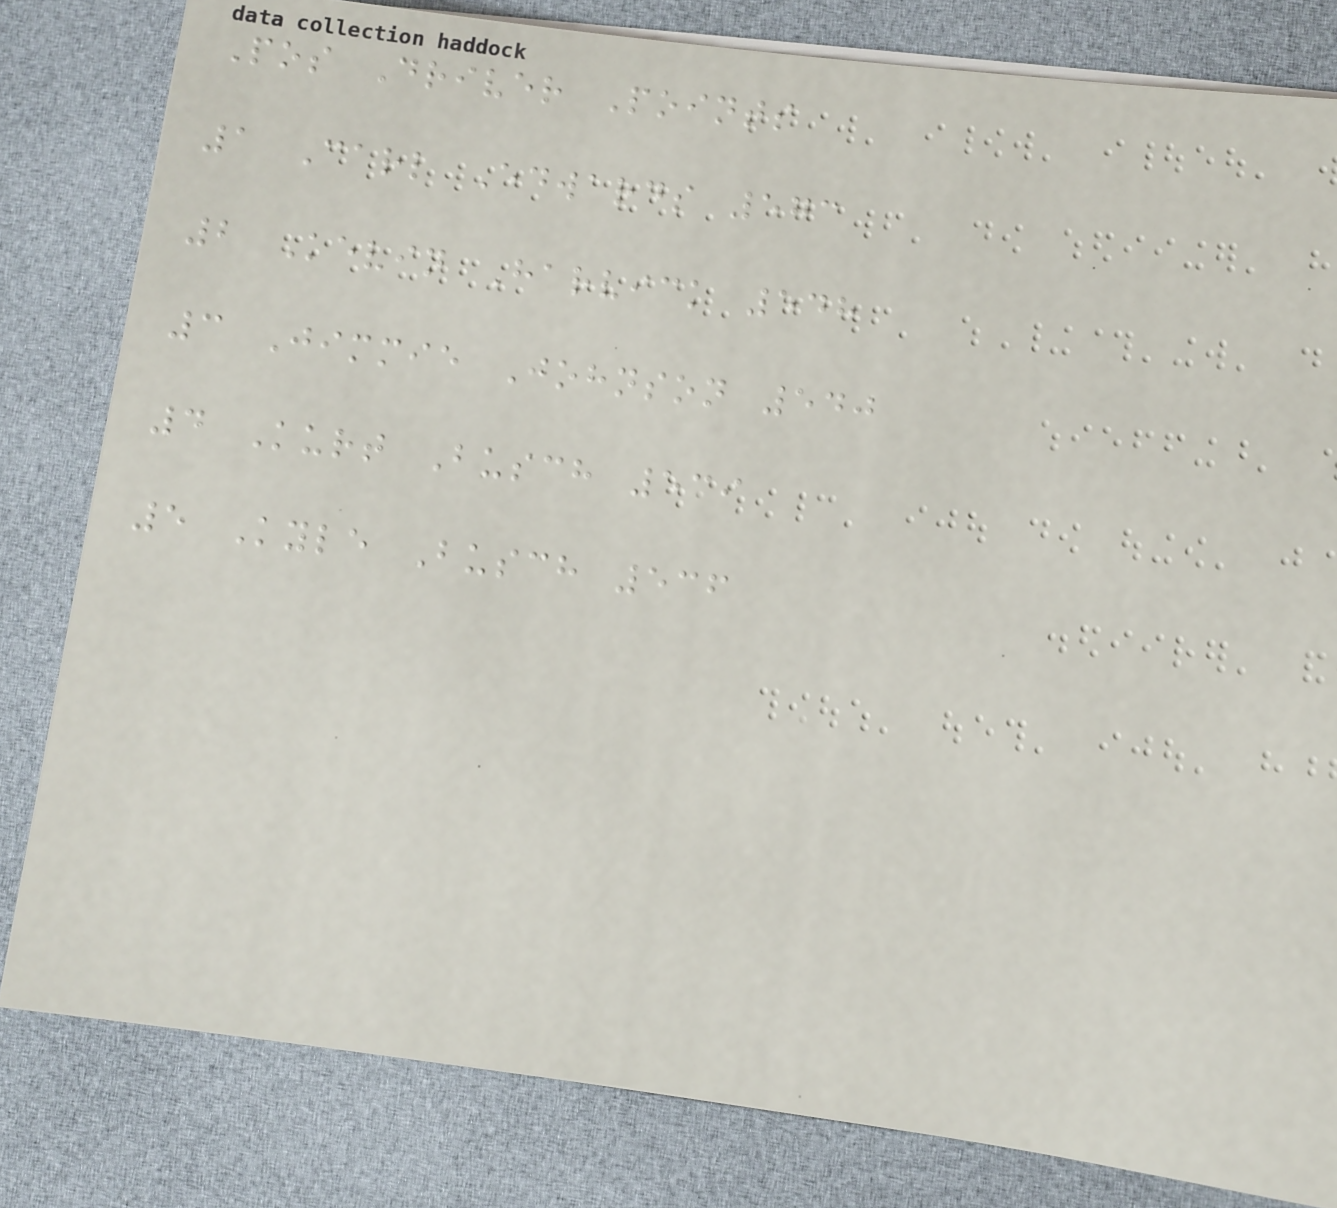Pos Driver Points
1 Carl Edwards 573
2 Kevin Harvick 548
3 Jimmie Johnson 540
4 Kurt Busch 539
5 Kyle Busch 536
